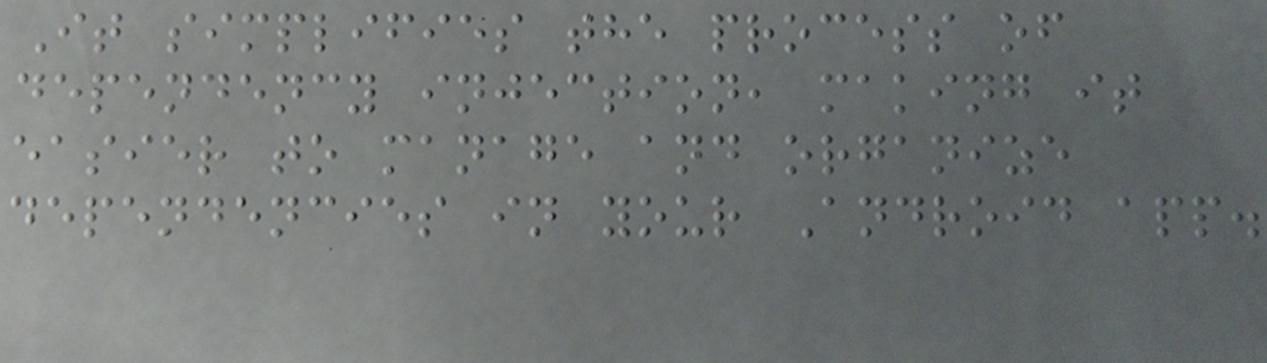It simplifies the process of
dependency injection, making it
easier to manage and organize
dependencies in your Android app.
